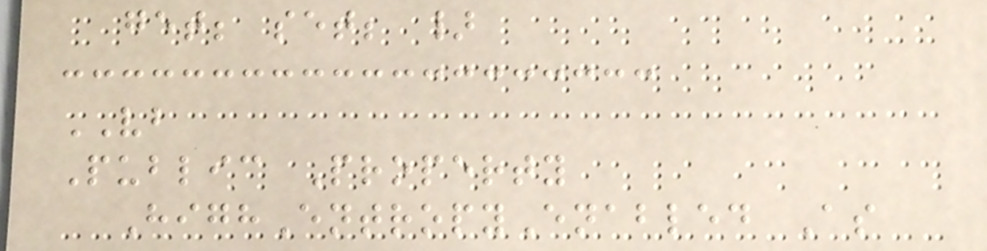get; set; }
VB
Public Property
HighEntropyEnabled As
